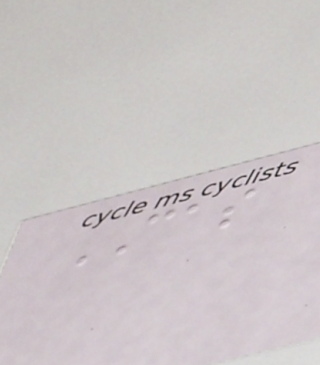CAS
